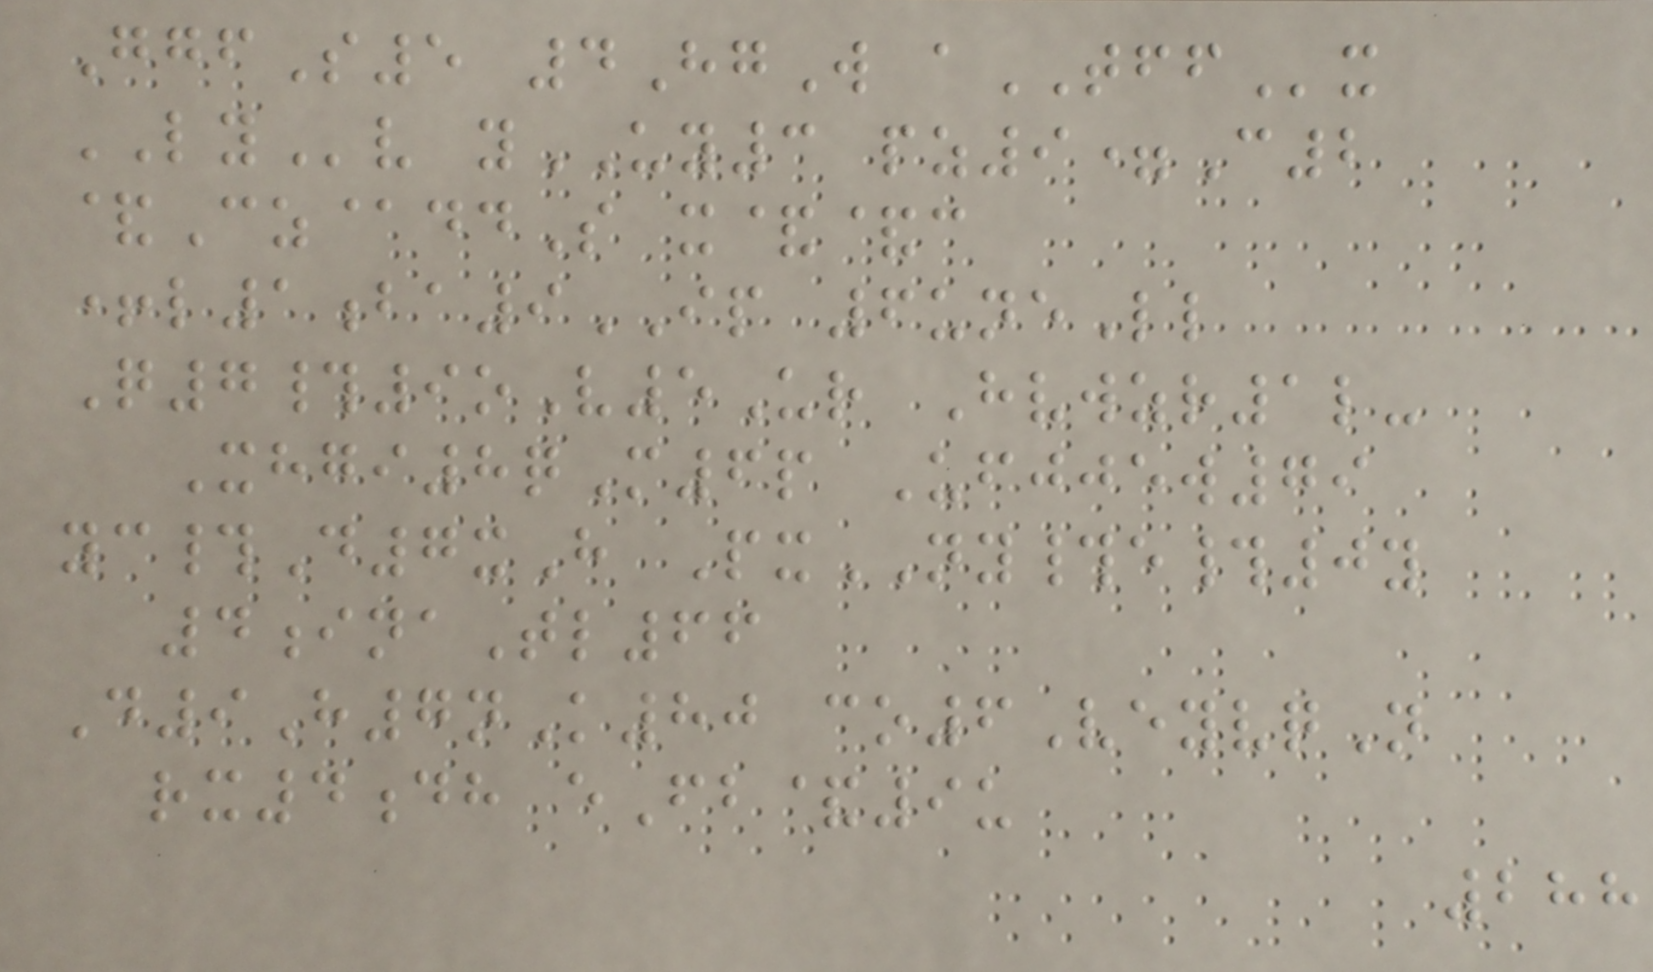GgfS5 4HgW aTFFx
LYv yUY3 pz9=C2
&Cz@ddS x&&c
+l1ba9IP 6uneLl
Q7#9oV5Ur Hvwzr1l-
Xhgi8qM6p Ufjjew79
yc#D7xH PxNY#e#0y
4inaTl66
D9H7nK80 co6VeyvqN
rx4dh eFb&9u
288
